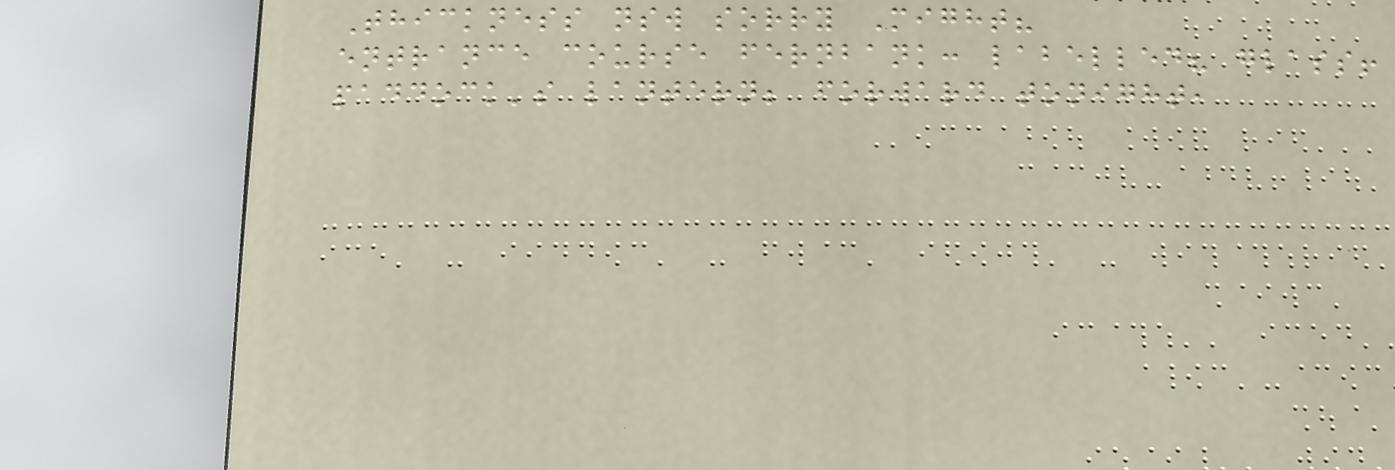Thickness nsw sorry Might?
entrance course fernbank: labelled? glass!
paddock's lantern; forward tonight,
